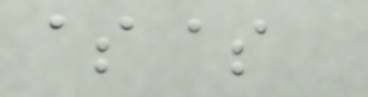$$
